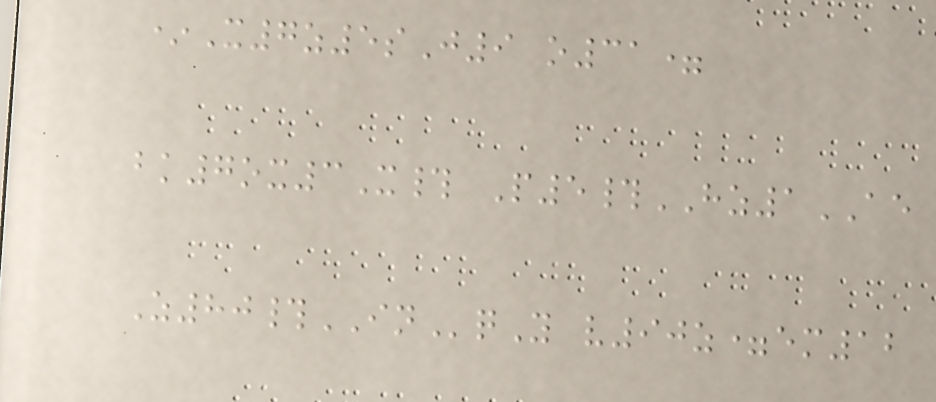*X7z5sJ9 o31=
bk7ox3X# P5#HZ1AE
Z80#INqY v90z=em12
